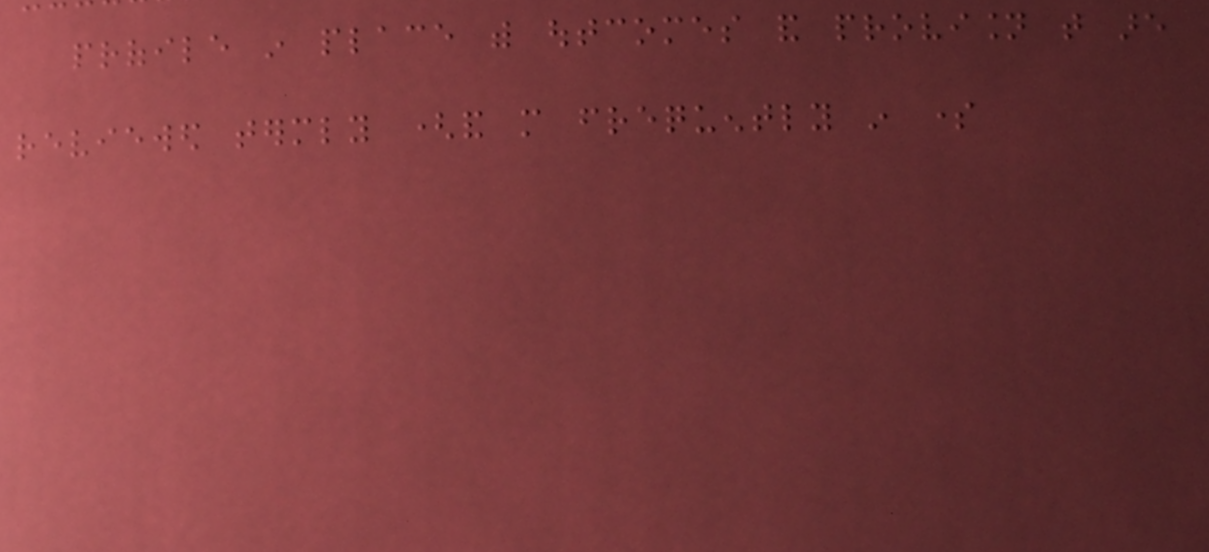profile in place with outcomes and provision that are
reviewed termly (and more frequently in some
